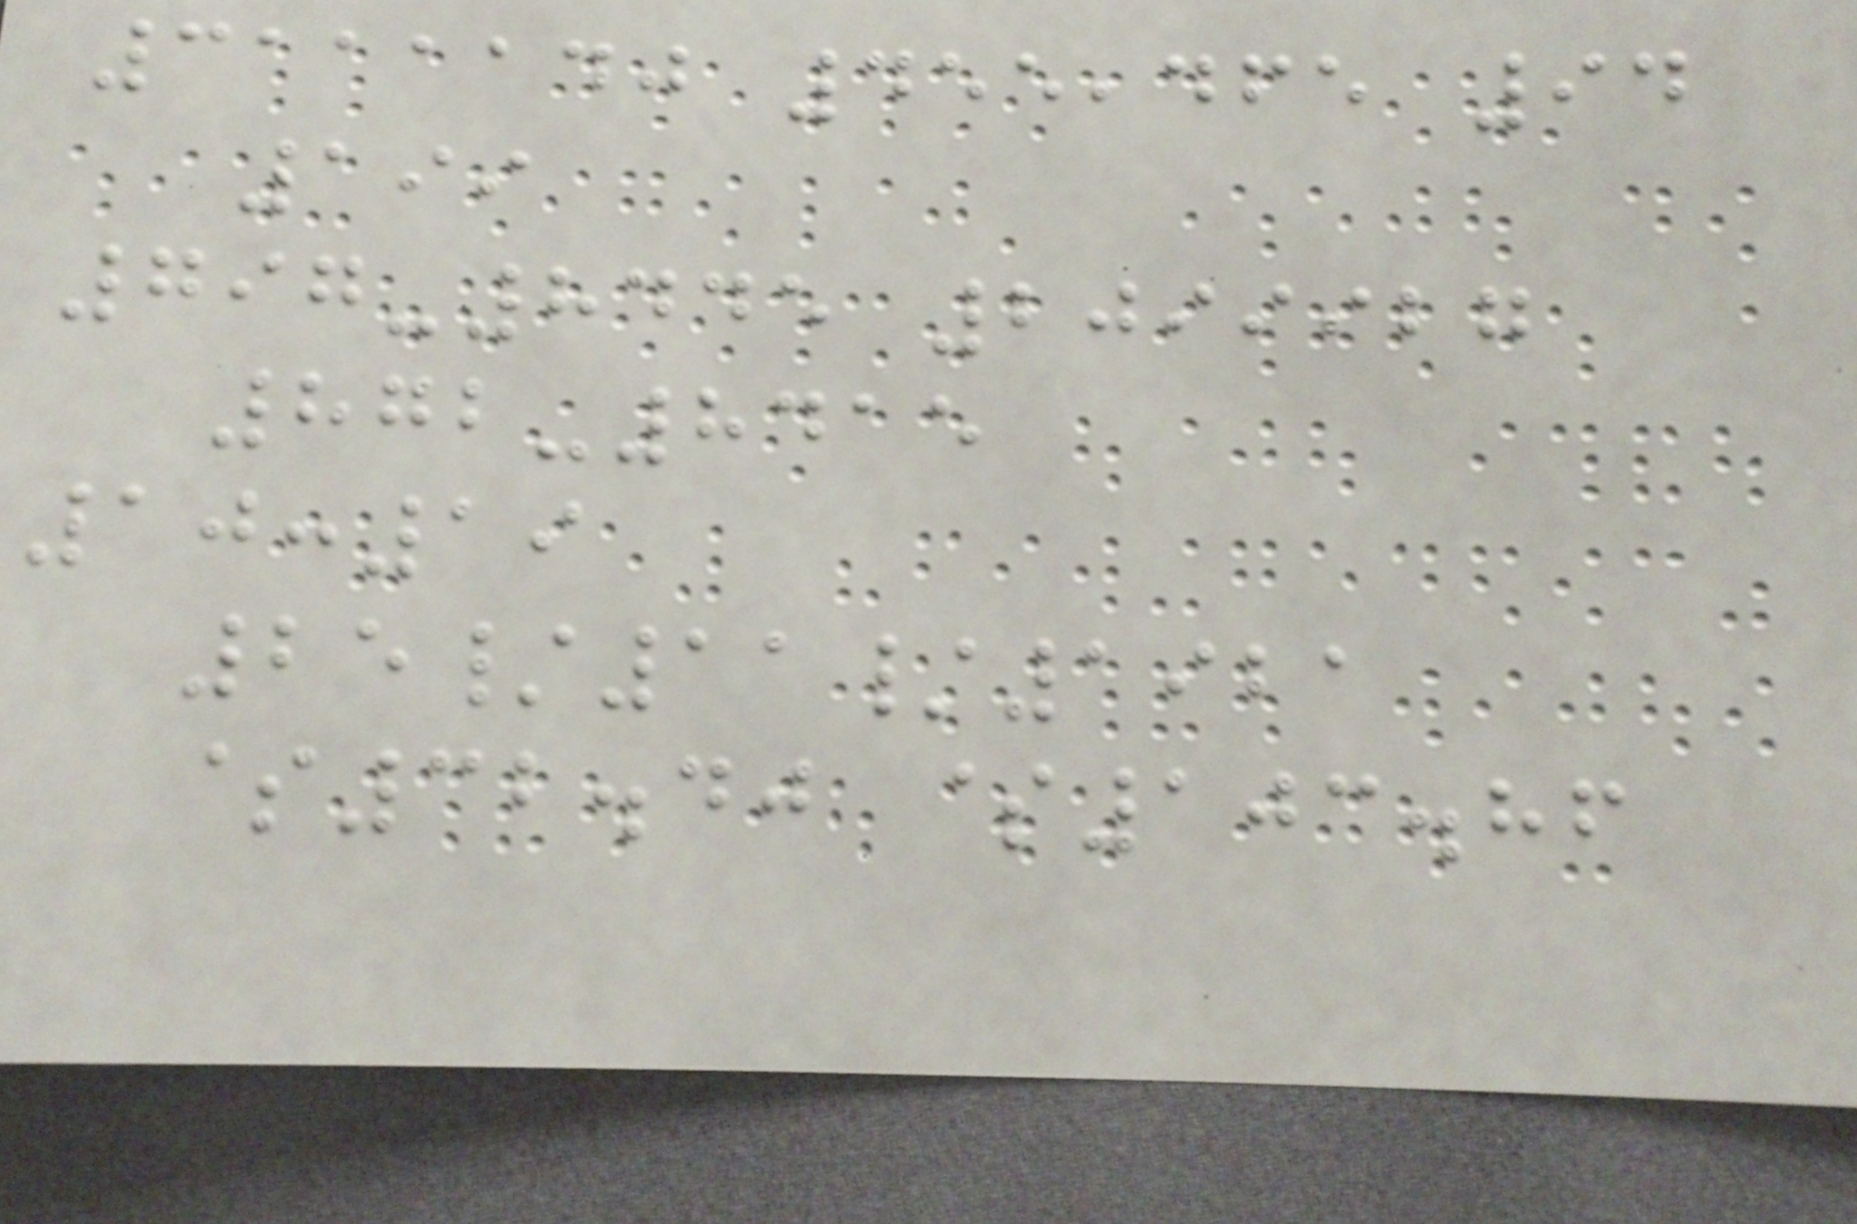3111140 455,465 94
199
797-8445 2099927
872-8415
10:19
25/11/1921
$32.40 $103.86
